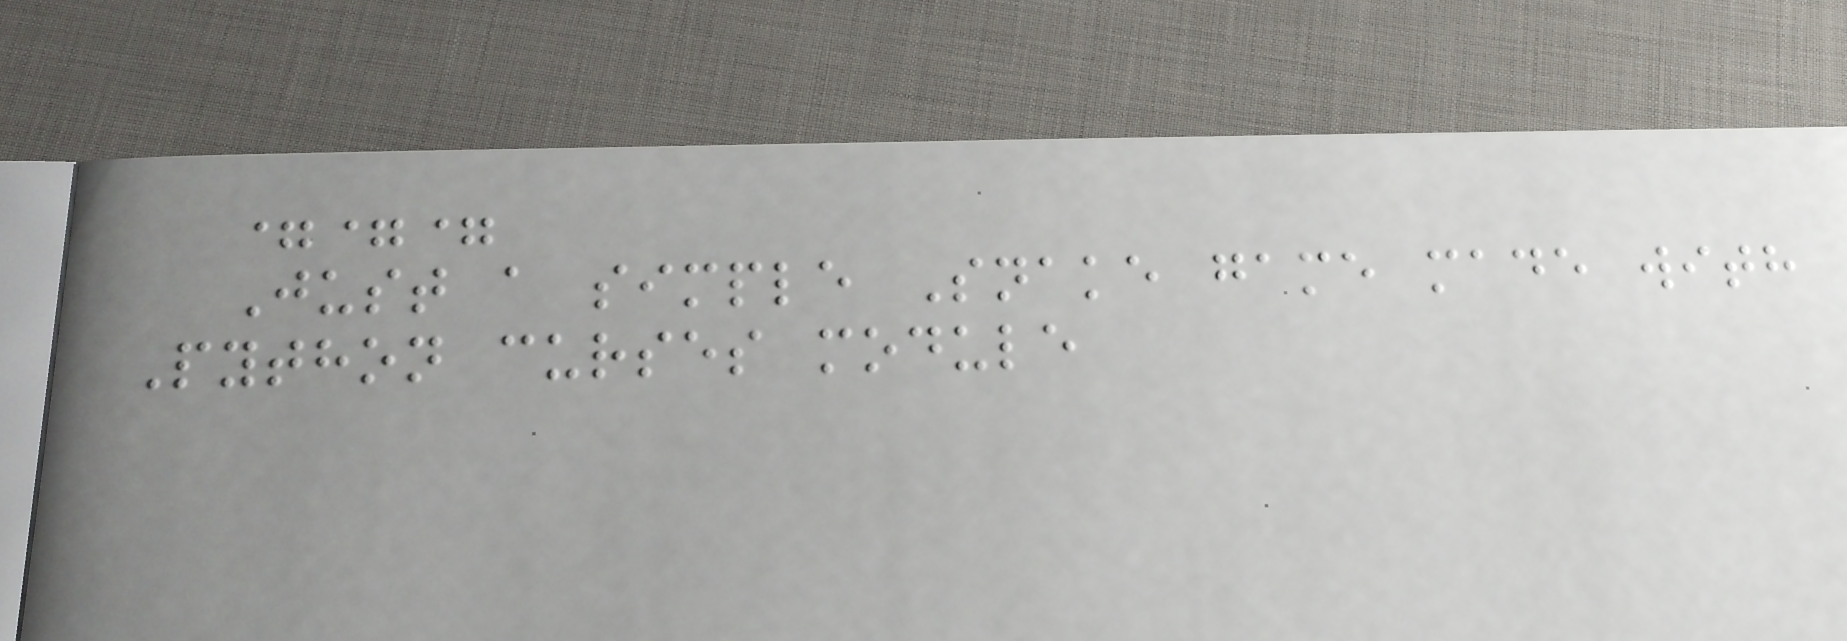===
Just a simple Snake game made with
Python curses module
